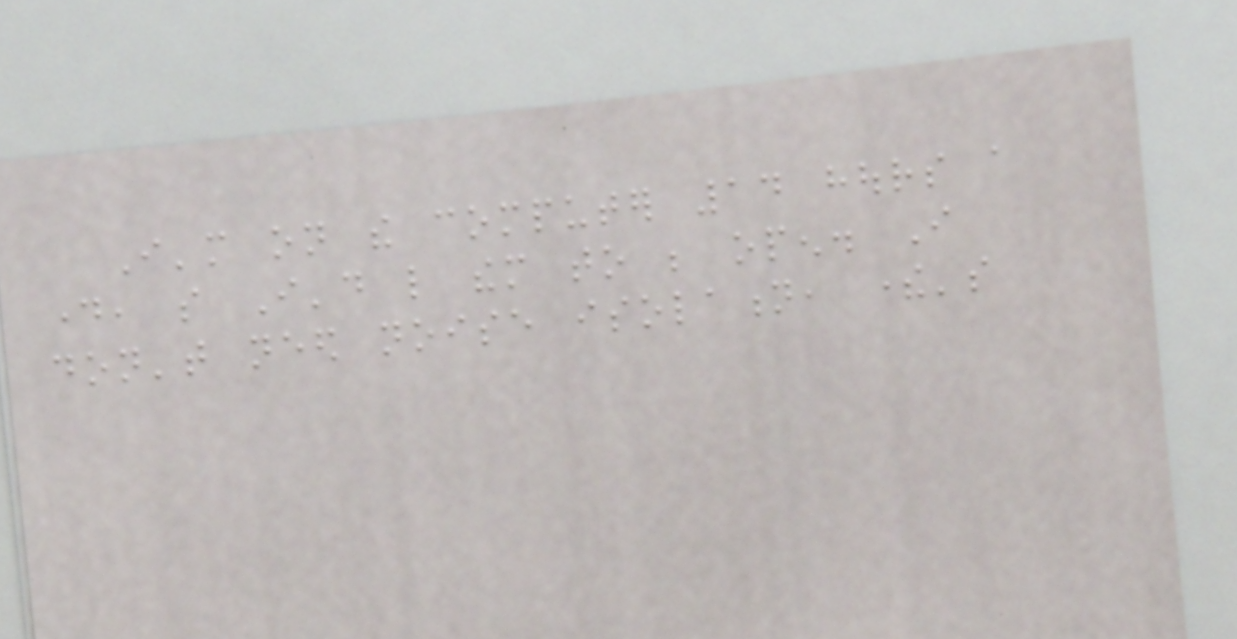I'm on the computer 14 hours a
day, so I'd like them to be open. I
don't need noise isolation, there's
